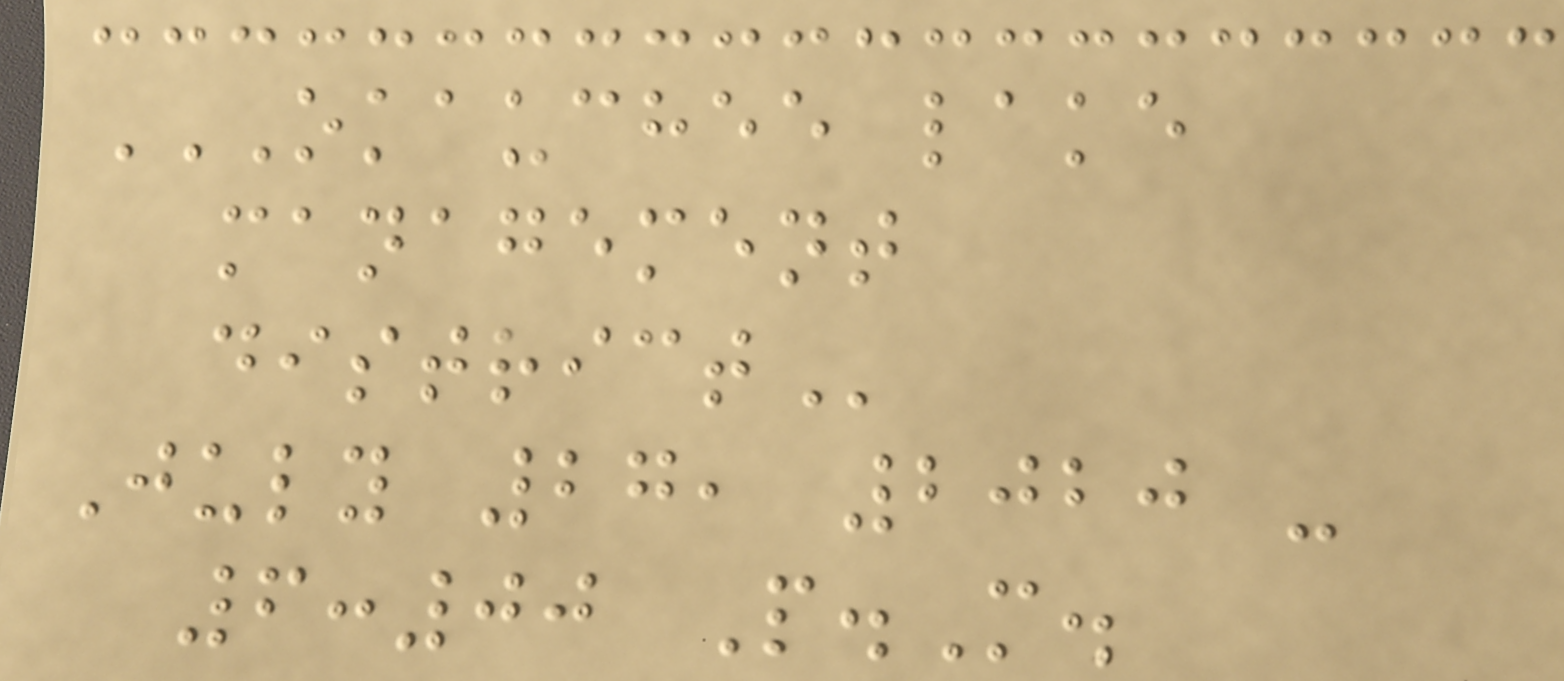OKAUCHEE LAKE
MANAGEMENT
DISTRICT
July 27, 2020 -
6:00 P.M.
